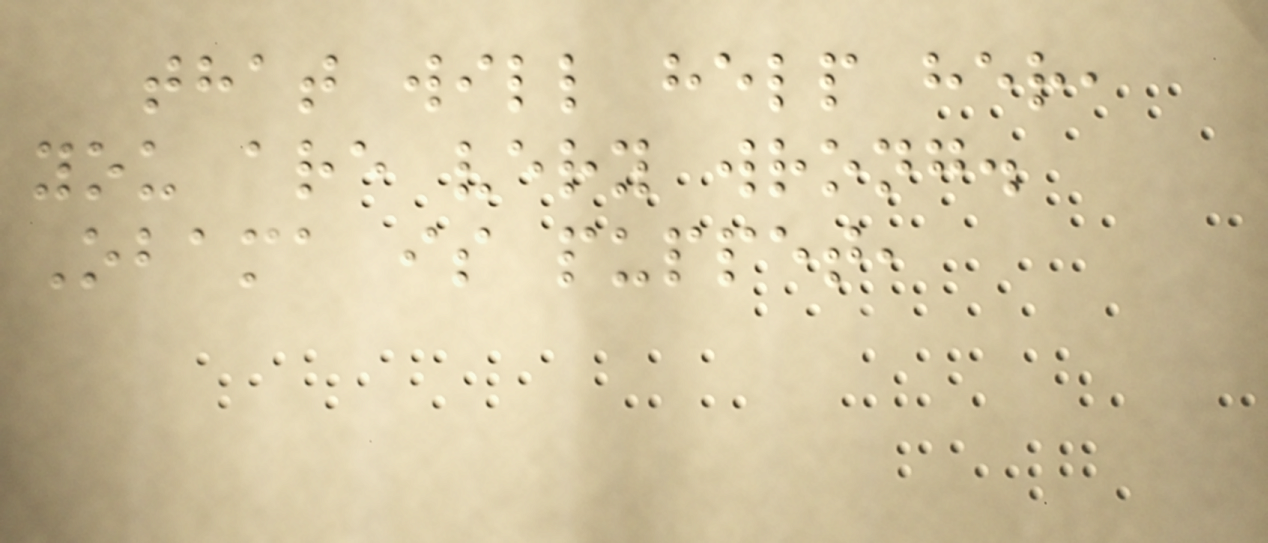that will help her,
you are very wrong.
Obama is puppet,
